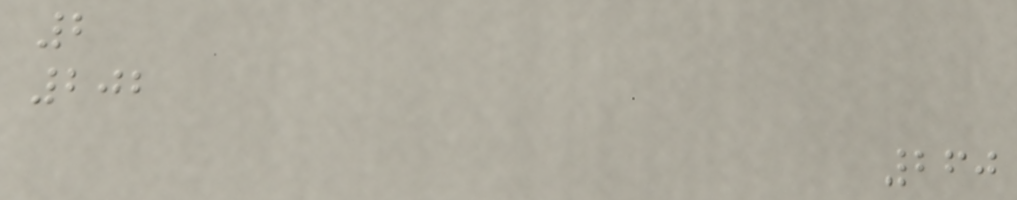2
202
260
